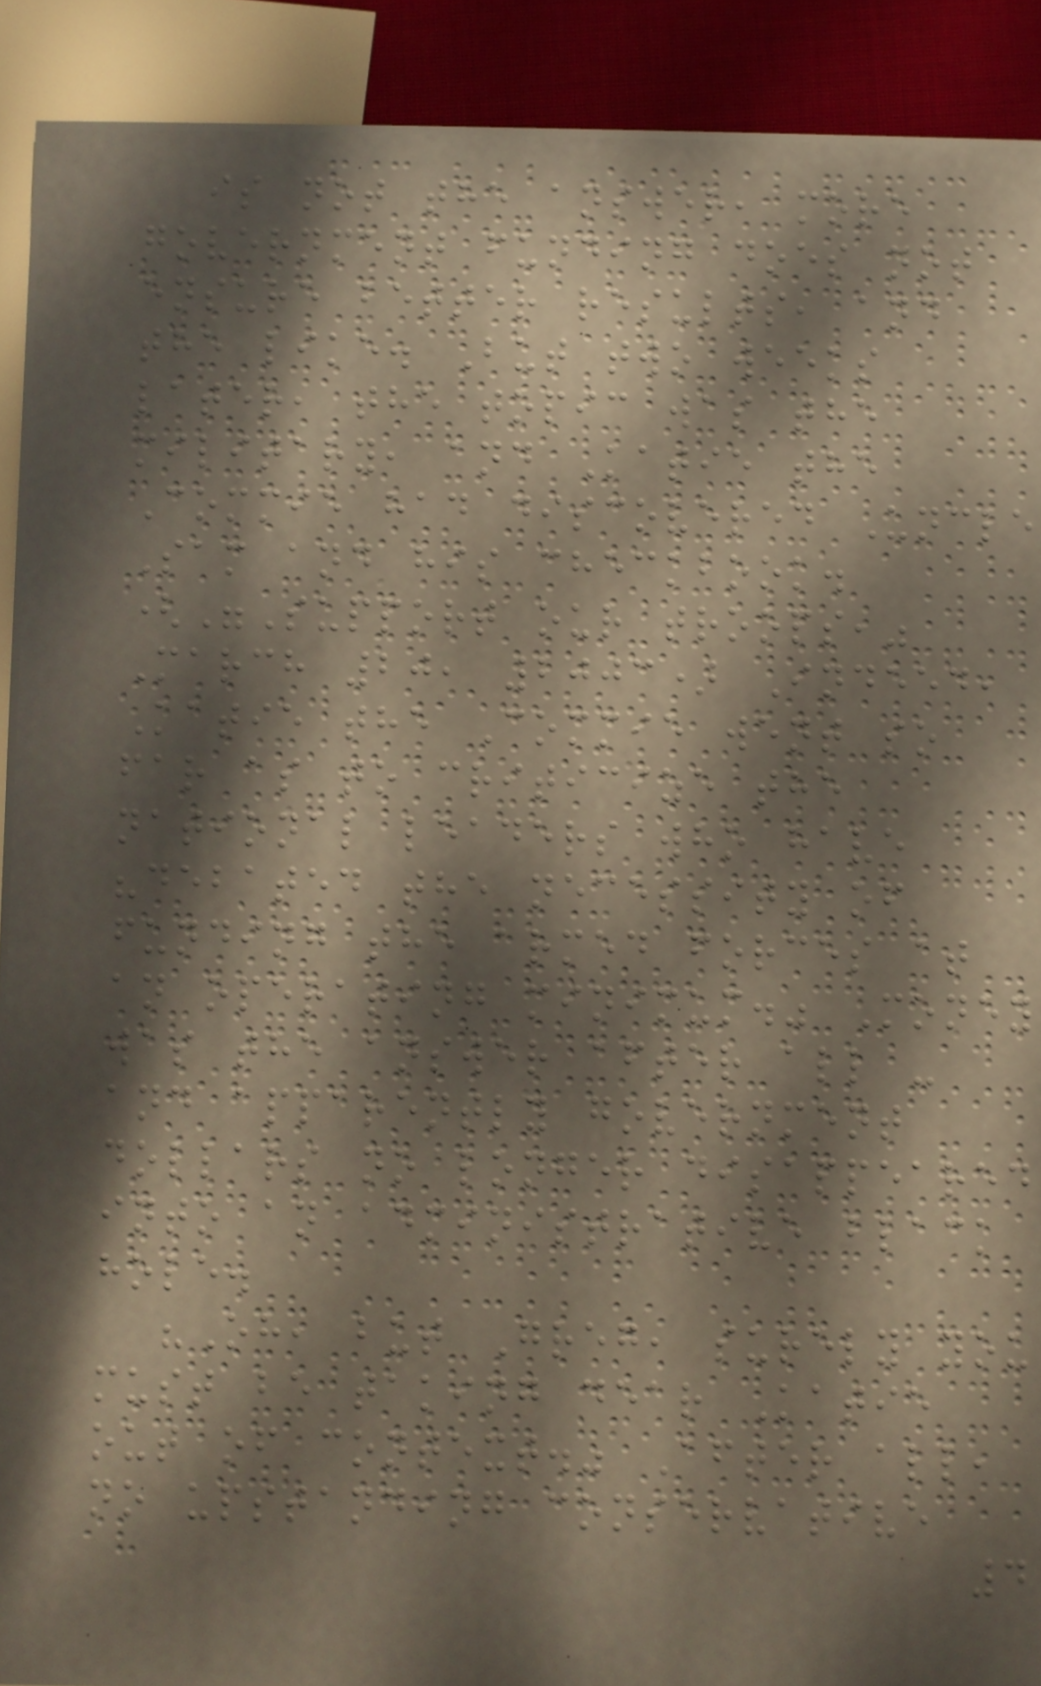is not the answer, more
government funding does not
ensure better results, and
the like. But two weeks
later, the topic was the
military, and Katie the
Commie had discovered Uncle
Sam and his checkbook.
("Support our troops,"
March 20, 2003) Indeed,
Katie the Commie went so
far as to criticize the
national leaders who have
"debated the necessity of
funding the armed forces at
an operating minimum." Money
was the answer after all -
and apparently government
dollars no longer disappeared
into an administrative black
hole.
"Oh, but Greg, surely you
must be taking dear Katie
out of context." After all,
no upstanding conservative
4
